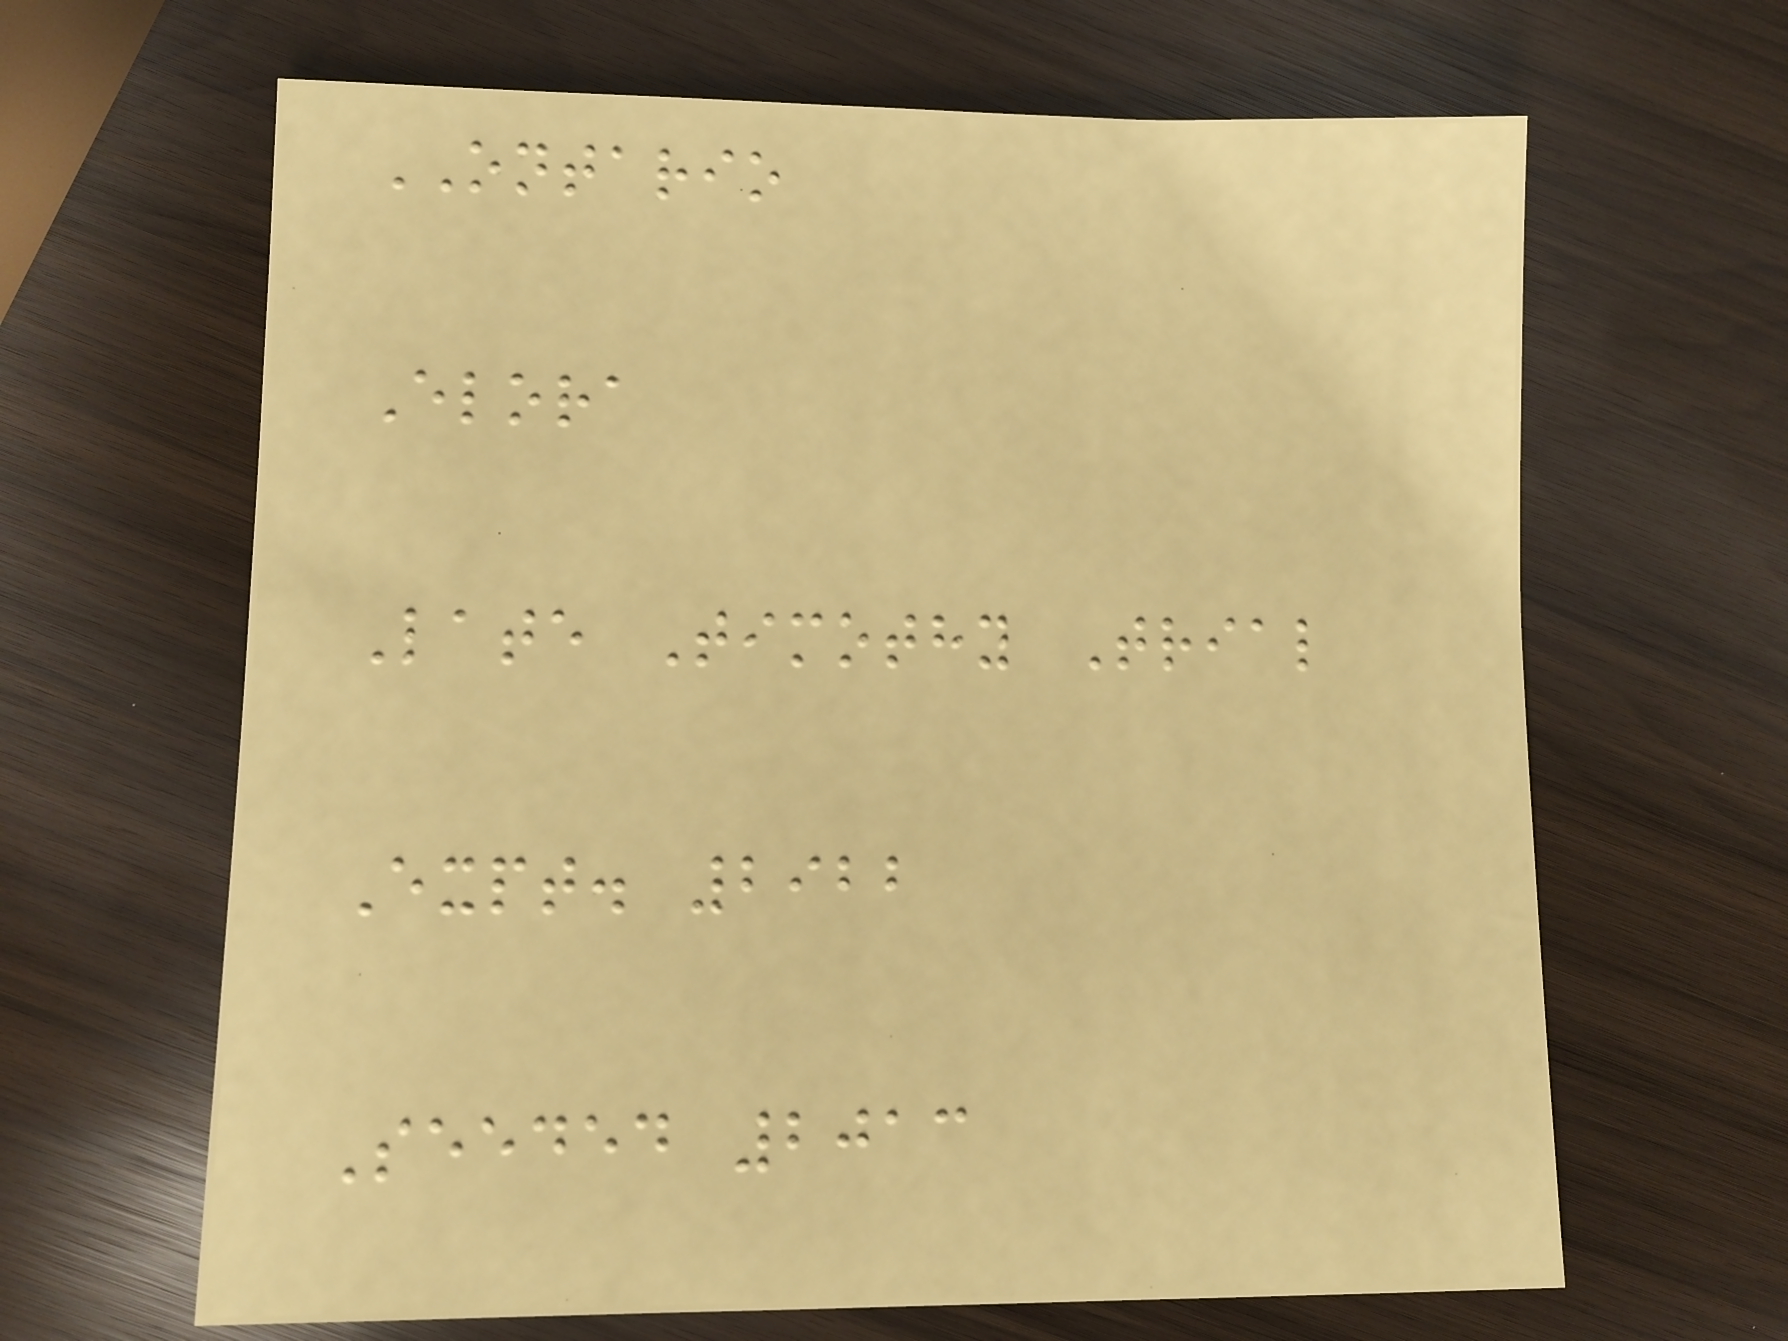ONTARIO
Elora
Late Timothy Trial
Expt. 2922
Seeded 2013
